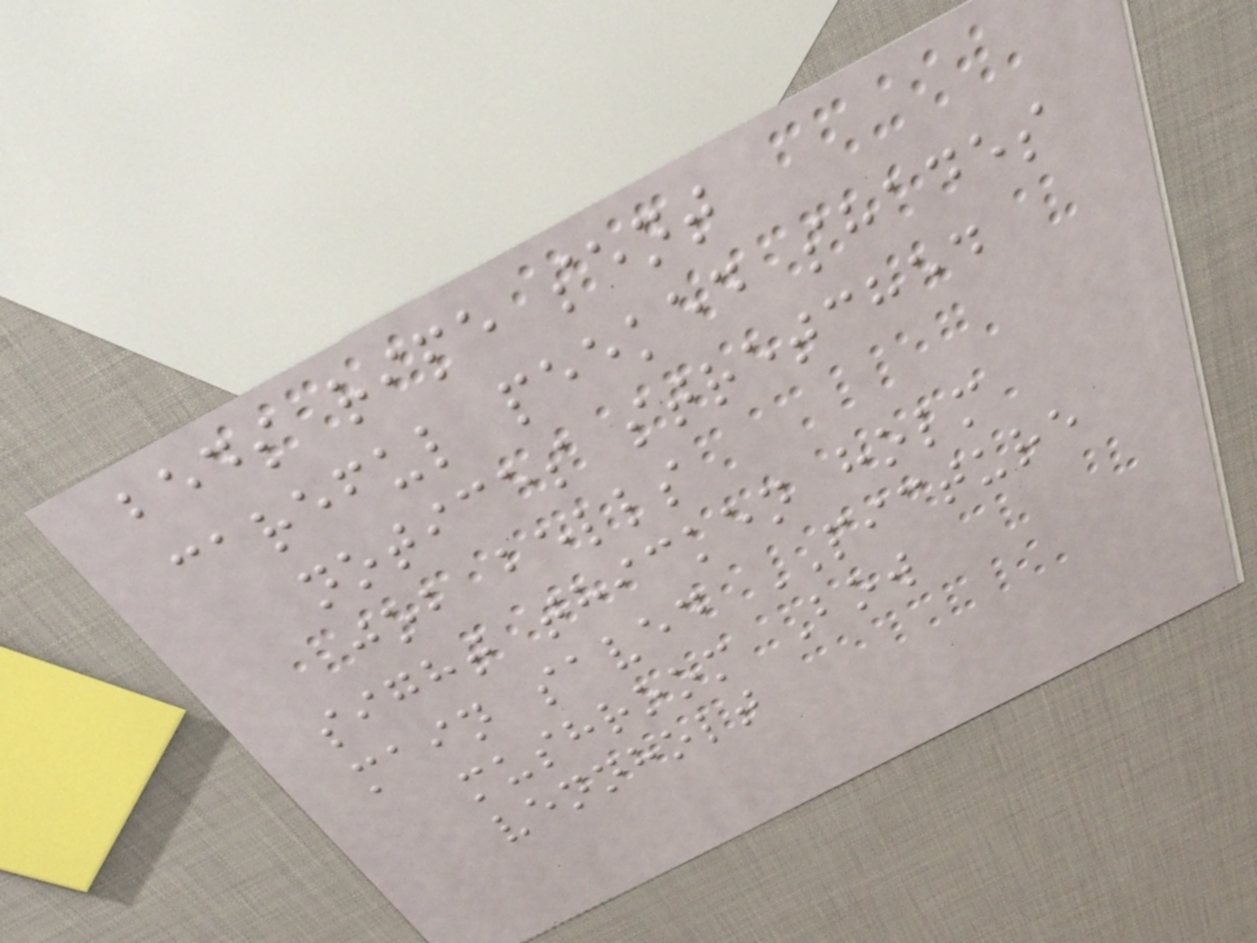beds ripe sent
careful peeked shades
notices stretched
job bells
sight thicken holm
main saved PICTURE
mushroom Bow
vennholt
